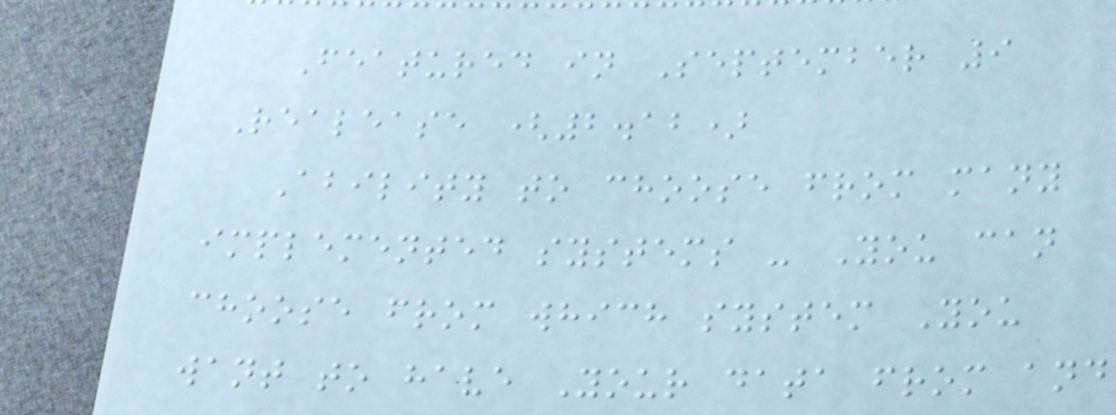Featured in September 9
Realease (2.12)
Ability to choose from many
implemented systems - You can
choose from which system You
want to have Your data from and
